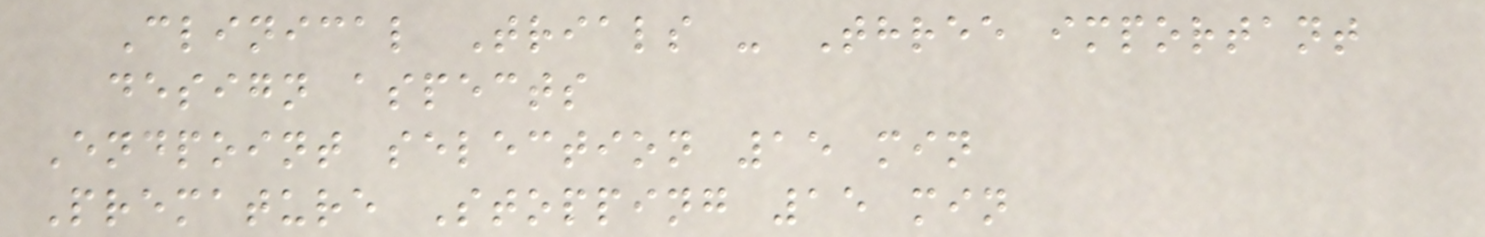Clinical Trials - Three important
design aspects
Endpoint selection 15 min
Premature Stopping 15 min
